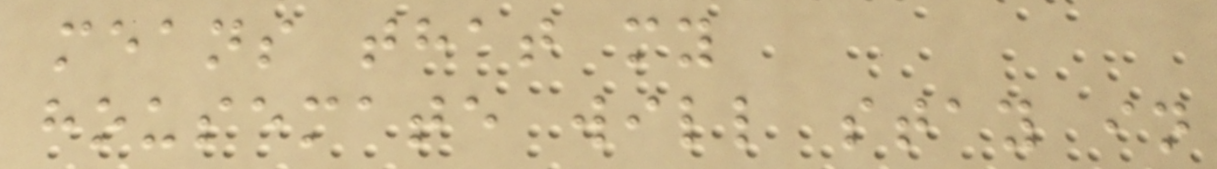means that my
housemate will stay in
